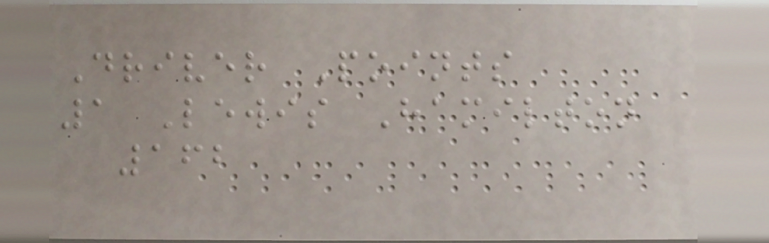Driver Points
1 Lewis Hamilton
162
